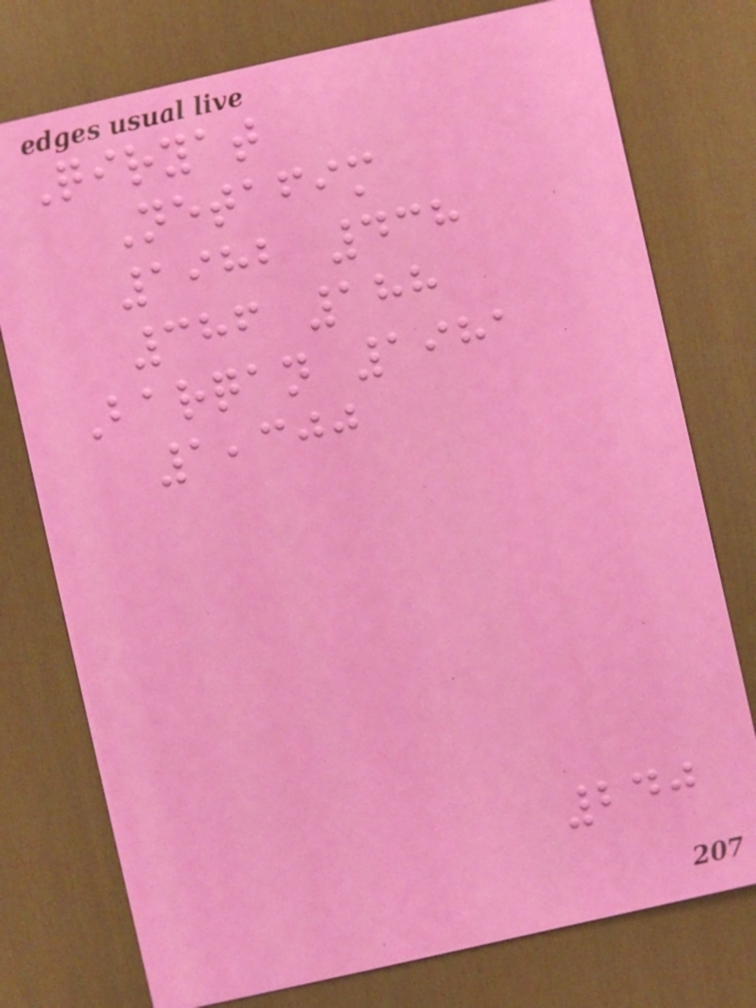Qiryat
Netafim
1982 438
386 188
Barqan 1981
1,300
240
